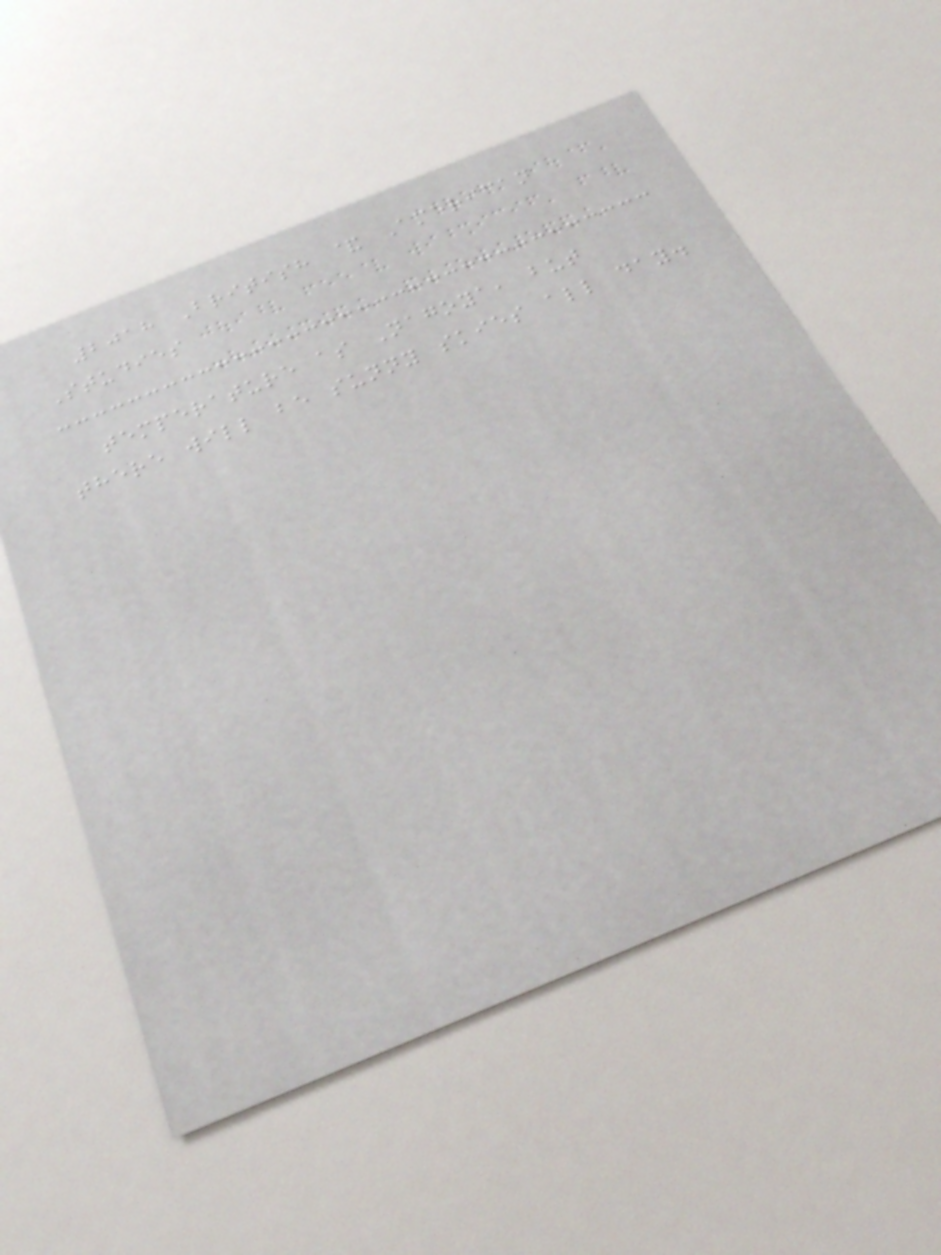2018 British & American
Studies
temperature as Nagoya, but
there will be sunny skies all day.
